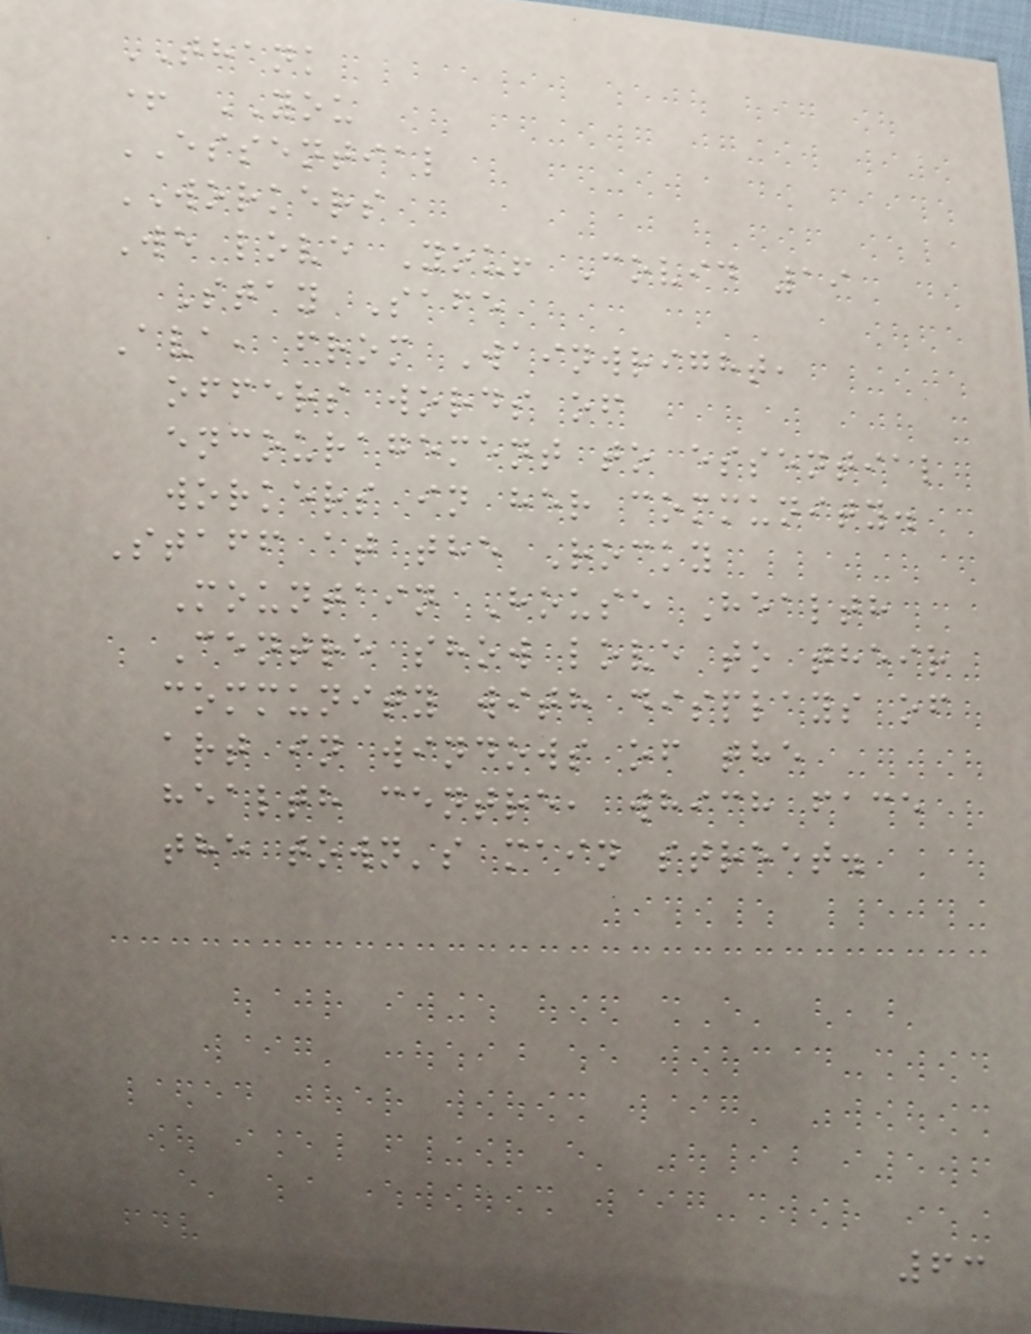THANK
+ YOU
ESSENTIAL
WORKERS
We love You! Covid 19
Stay Safe
Ava, from Wainwright,
offers words of
encouragement to essential
workers in her community.
Staff at the Rocky
Mountain House Health
Centre show love to their
community with displays of
art in windows of the
health centre, which face
the town's main street.
63
